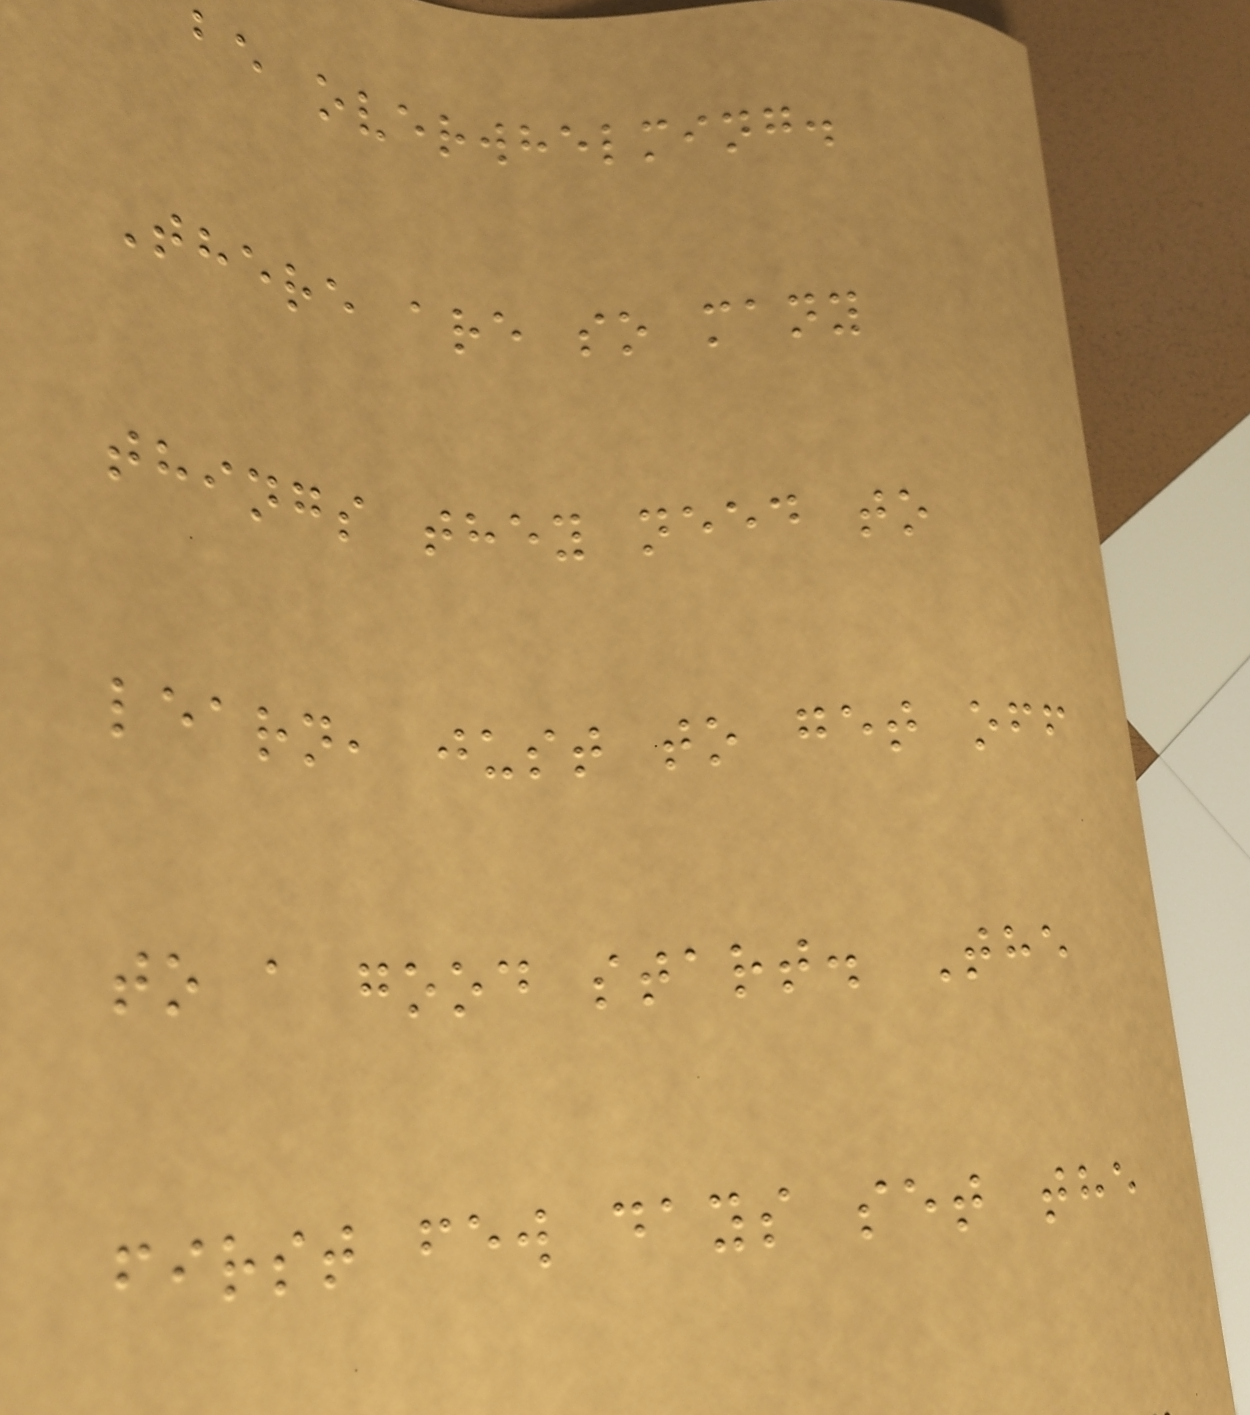be overwhelming.
There are so many
things they need to
learn, just to get off
to a good start. The
first few days set the
